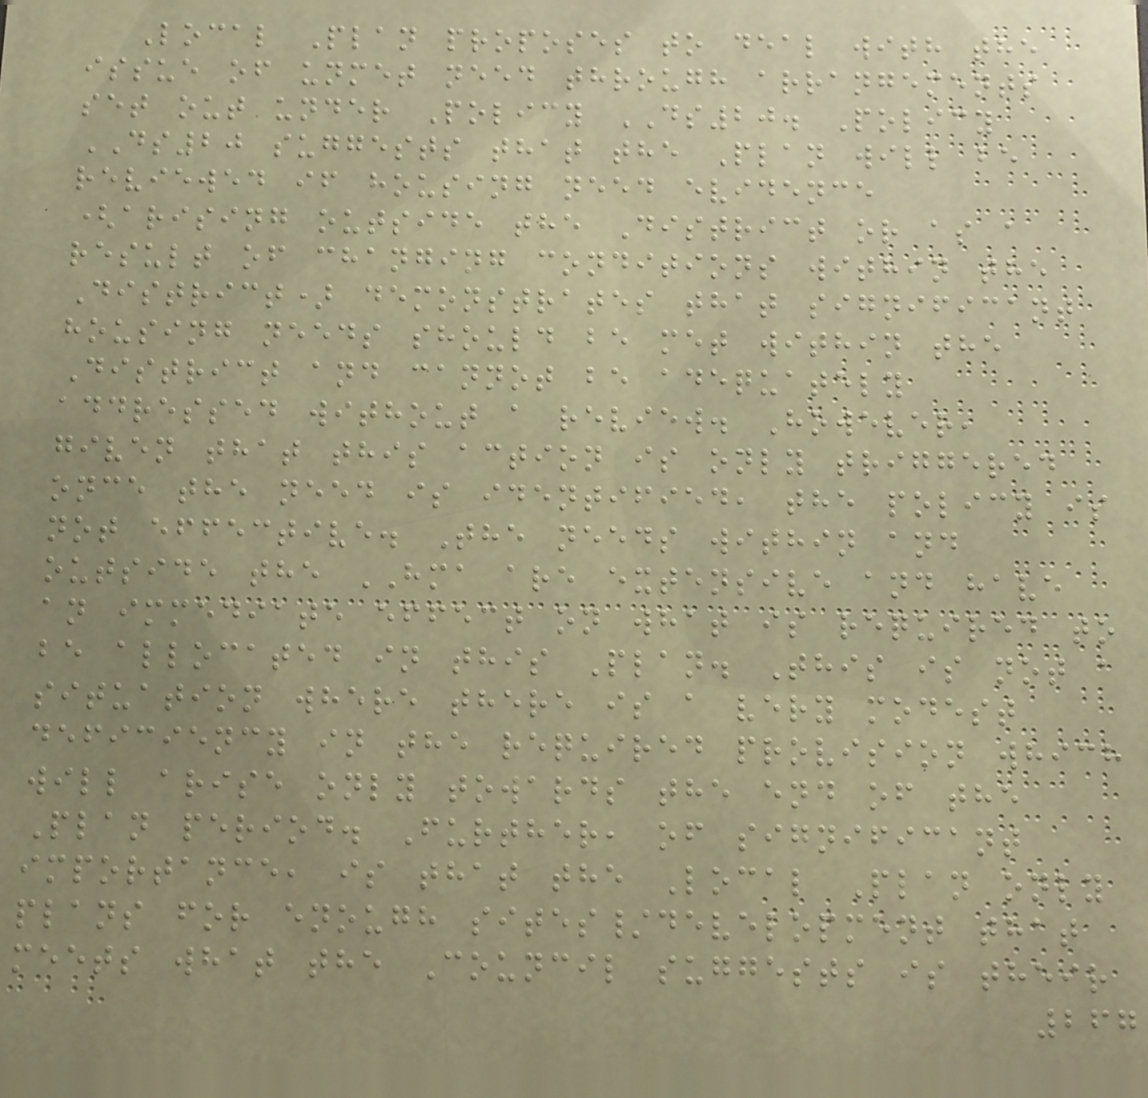Local Plan proposes to deal with the
issue of unmet need through arrangements
set out under Policy DS20. Policy
DS20 suggests that the Plan will be
reviewed if housing need evidence
(arising outside the District or as a
result of changing conditions within the
District) demonstrates that significant
housing needs should be met within the
District and cannot be adequately
addressed without a review. However,
given that this action is only triggered
once the need is identified, the policy is
not effective. The needs within and
outside the HMA are extensive and have
an immediate effect on what is required to
be allocated in this Plan. This is not a
situation where there is a very modest
deficiency in the required provision which
will arise only towards the end of the
Plan period. Further, of significant
importance, is that the Local Plan only
plans for enough sites/development that
meets what the Council suggests is their
267
